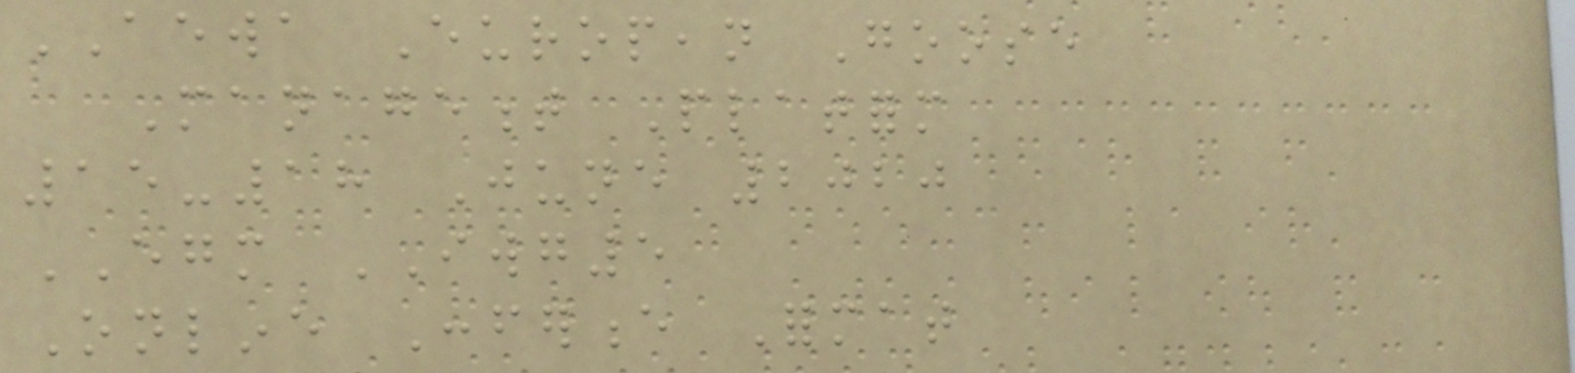AEWA European Goose
Management Platform
15-18 June 2020
EGM IWG5
Online Conference Format
